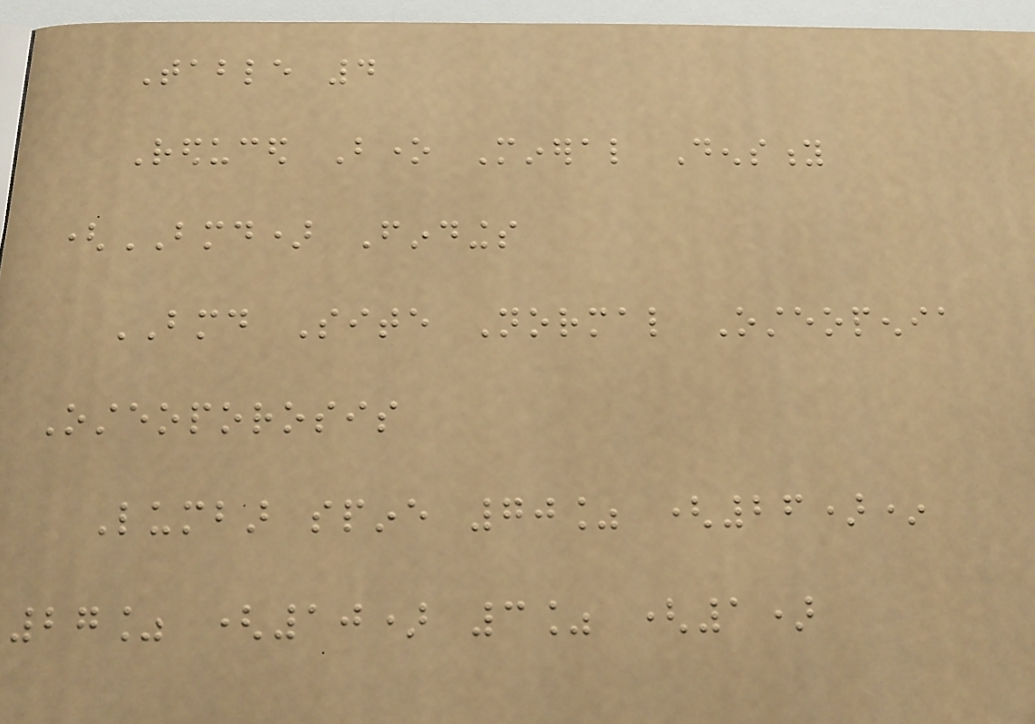Table 4
Reduced Bone Mineral Density
(BMD) Findings
BMD Site Normal Osteopenia
Osteoporosis
Lumbar spine 70% (26)*
27% (10) 3% (1)
